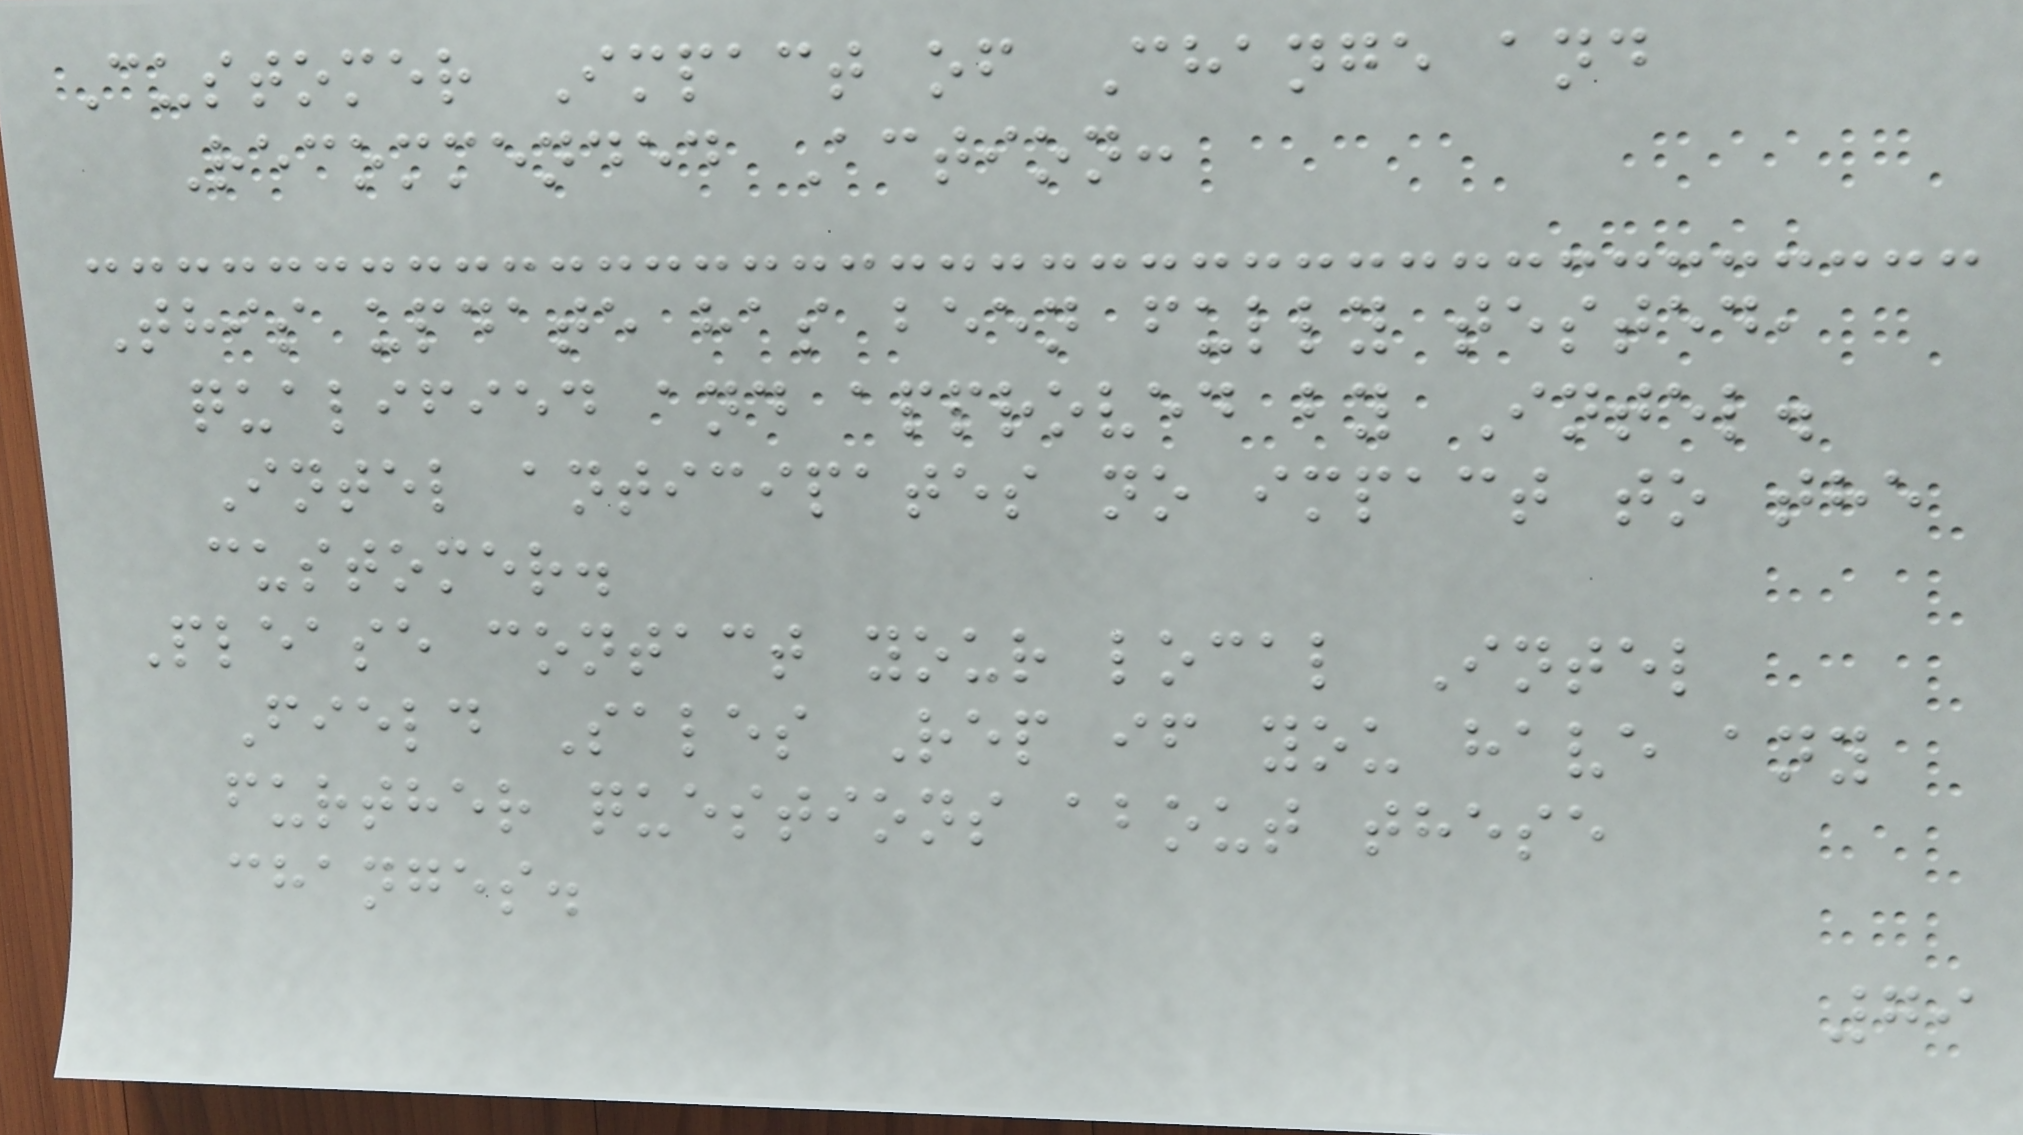Customer Impact of Change and
Recommended Action:
This update has been fully tested,
qualified and approved by Intel.
Intel anticipates no impact to the
customer.
Please contact your local Intel
Field Sales Rep if you have any
further questions about these
changes.
79
